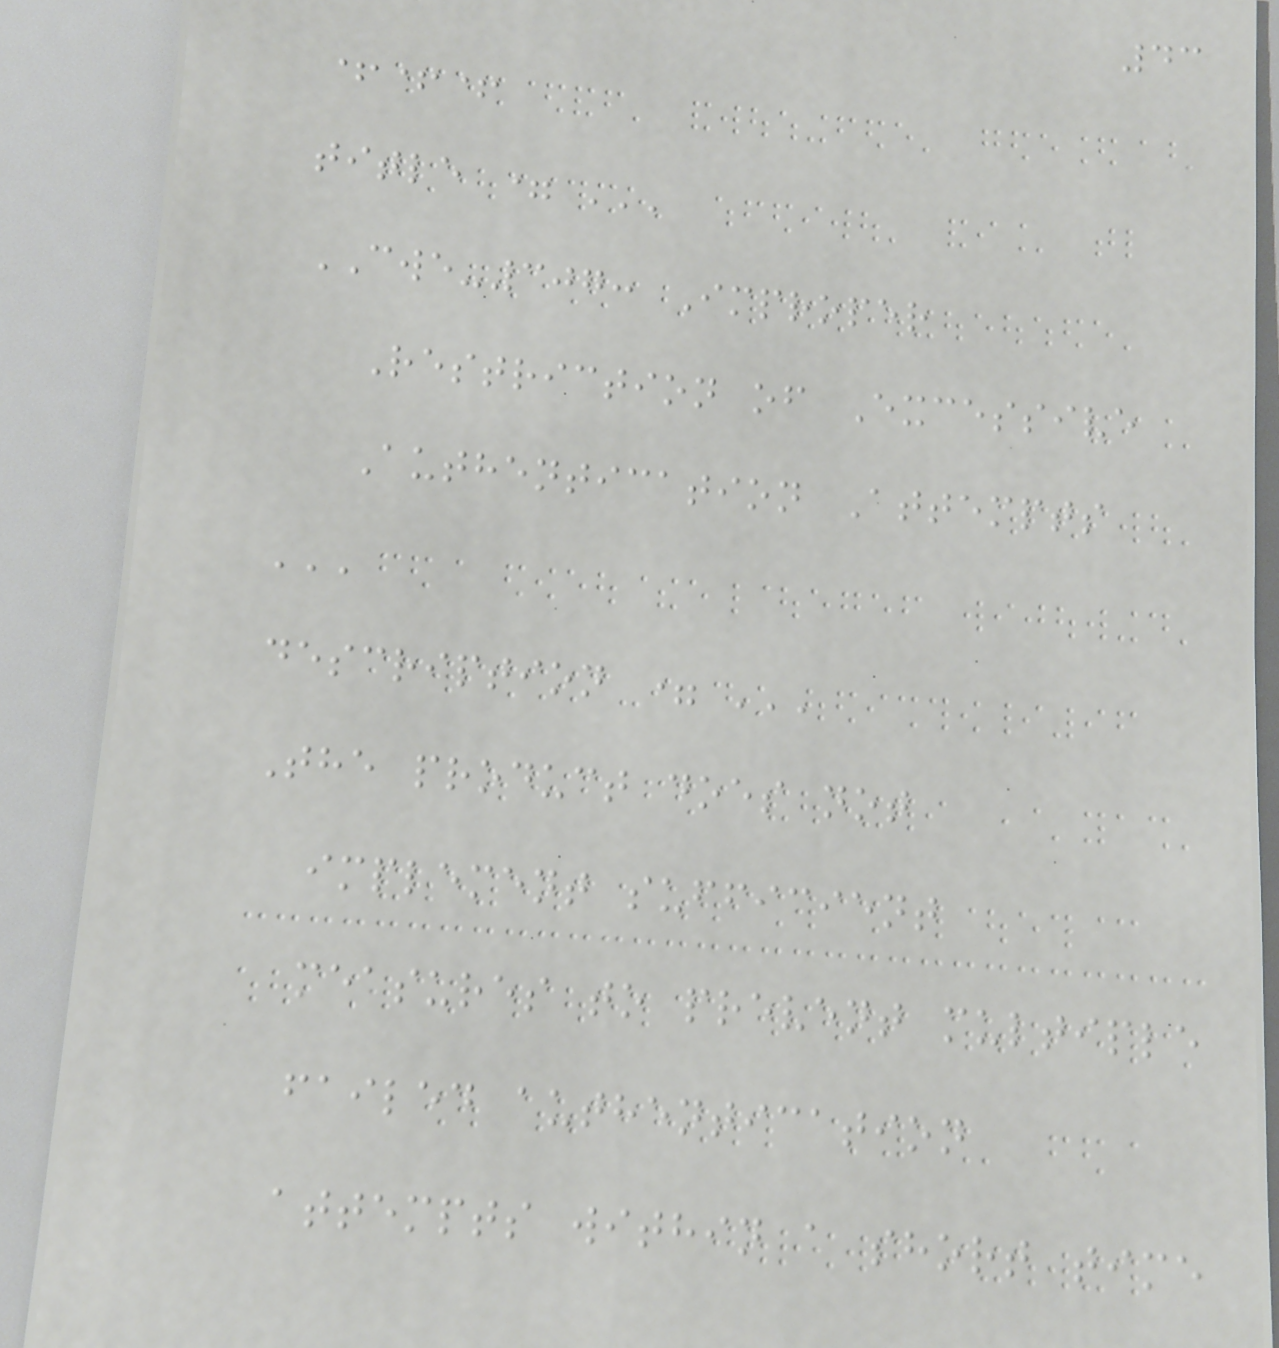43
+++
title = '''
CWE-307: Improper
Restriction of Excessive
Authentication Attempts
'''
description = '''
The product does not
implement sufficient
measures to prevent multiple
failed authentication
attempts within a short time
